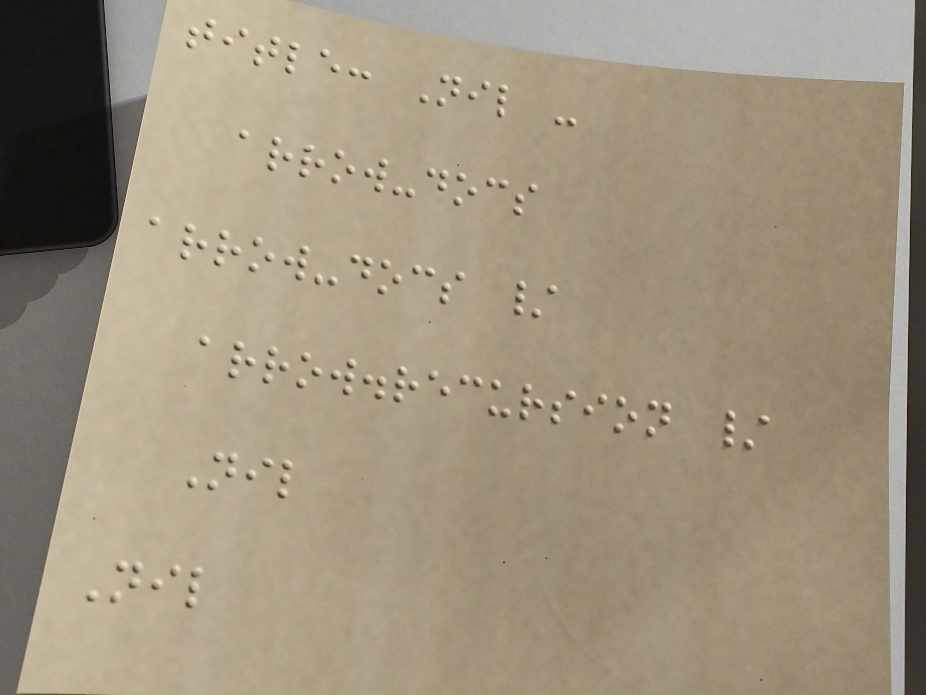title: Nil -
arrow-docs
arrow-docs /
arrow.recursion /
Nil
Nil
